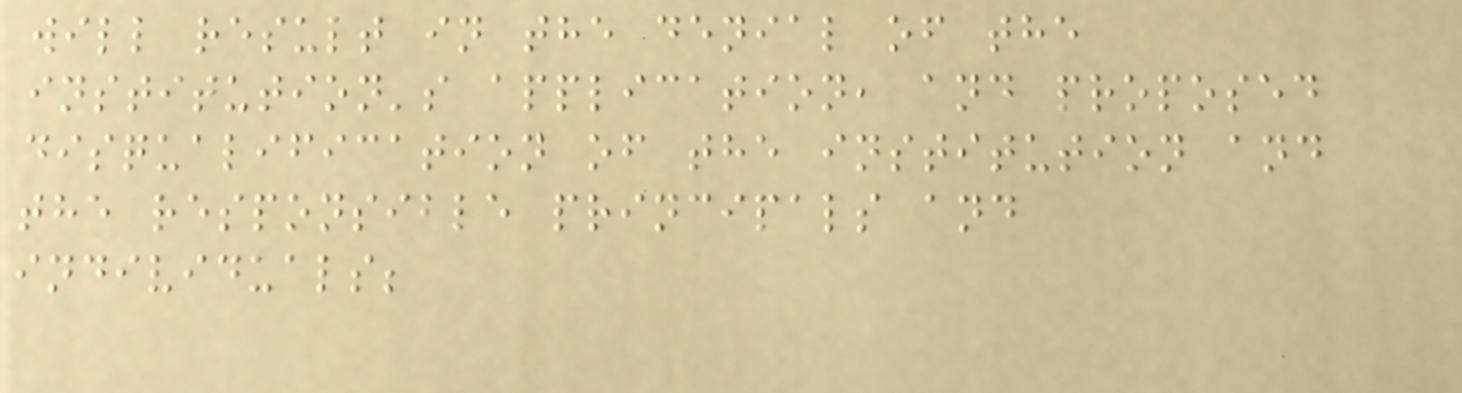will result in the denial of the
institution's application, and proposed
disqualification of the institution and
the responsible principals and
individuals;
